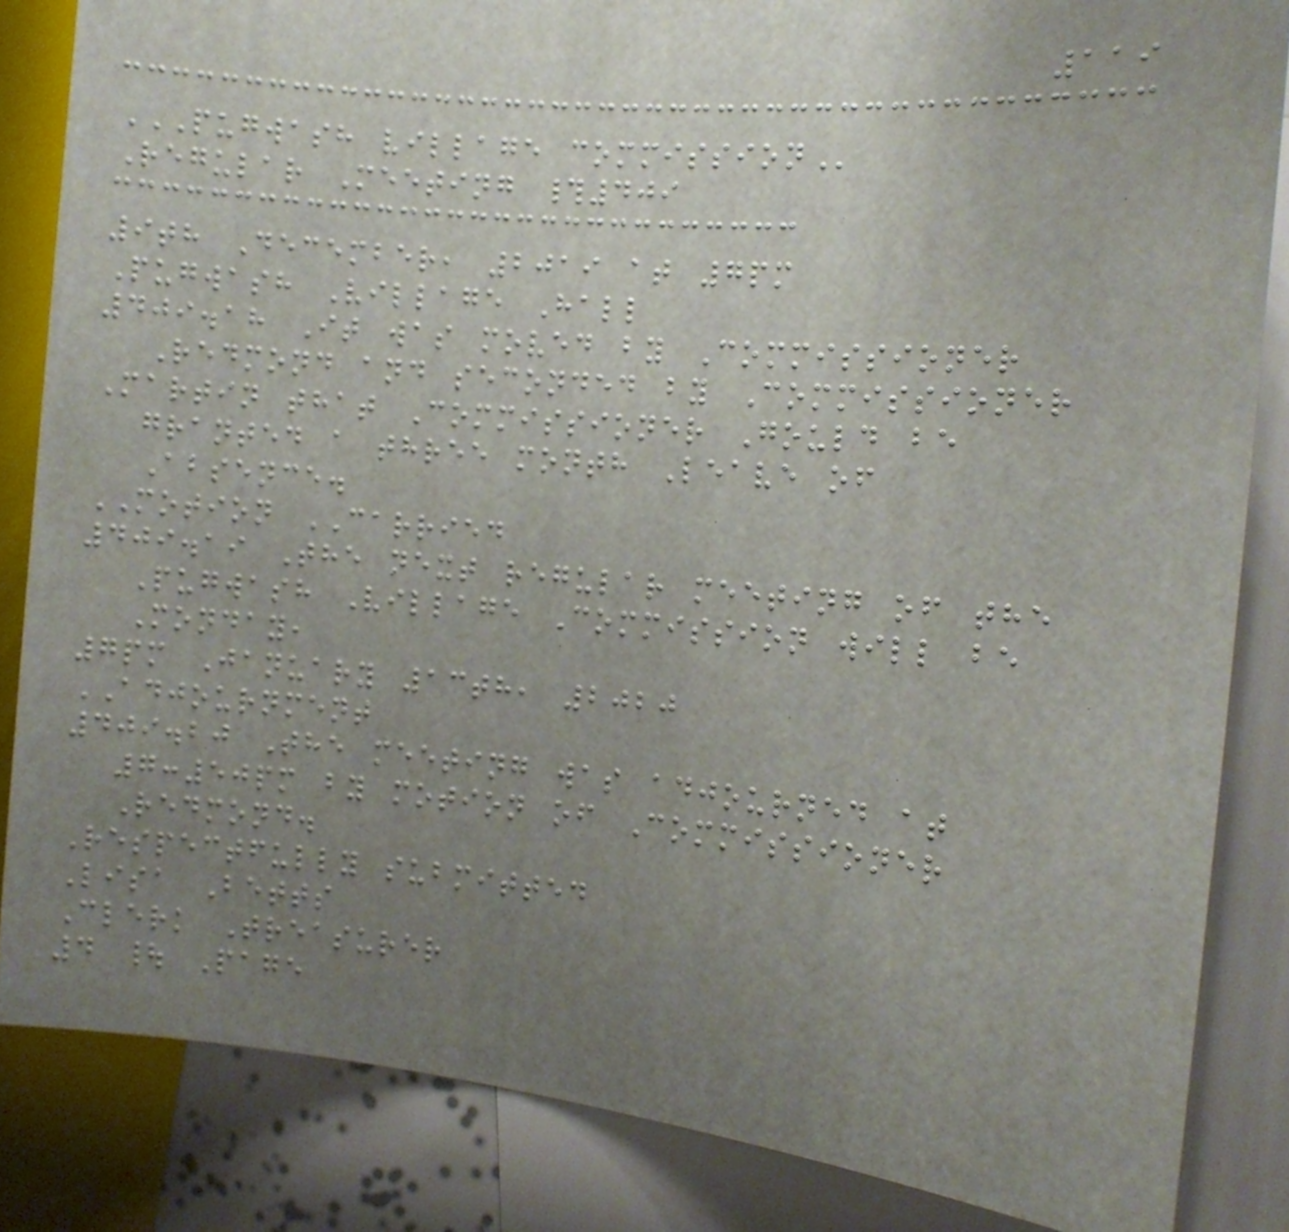119
PUGWASH VILLAGE COMMISSION
Regular Meeting #409
9th December, 2019 at 7pm
Pugwash Village Hall
409.18 It was moved by Commissioner
Redmond and seconded by Commissioner
Martin that Commissioner Gould be
granted a three month Leave of
Absence.
MOTION CARRIED
409.19 The next regular meeting of the
Pugwash Village Commission will be
Monday,
7pm January 13th, 2020
ADJOURNMENT
409.20 The meeting was adjourned at
7:50pm by motion of Commissioner
Redmond.
Respectfully submitted
Lisa Betts
Clerk Treasurer
4 | Page
